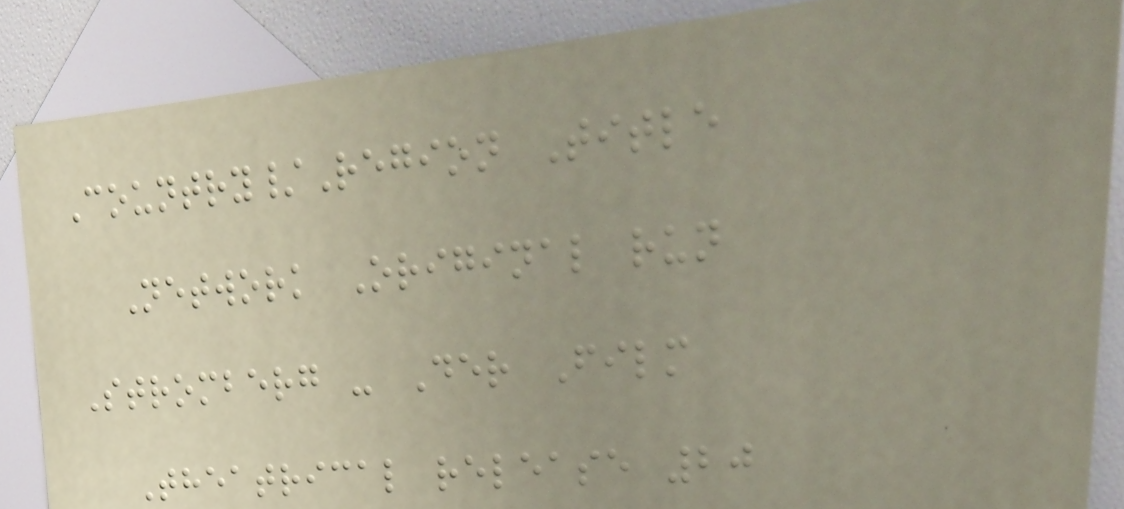Country/Region Title
Network Original run
Stromberg - Der Film
Theatrical release 20
